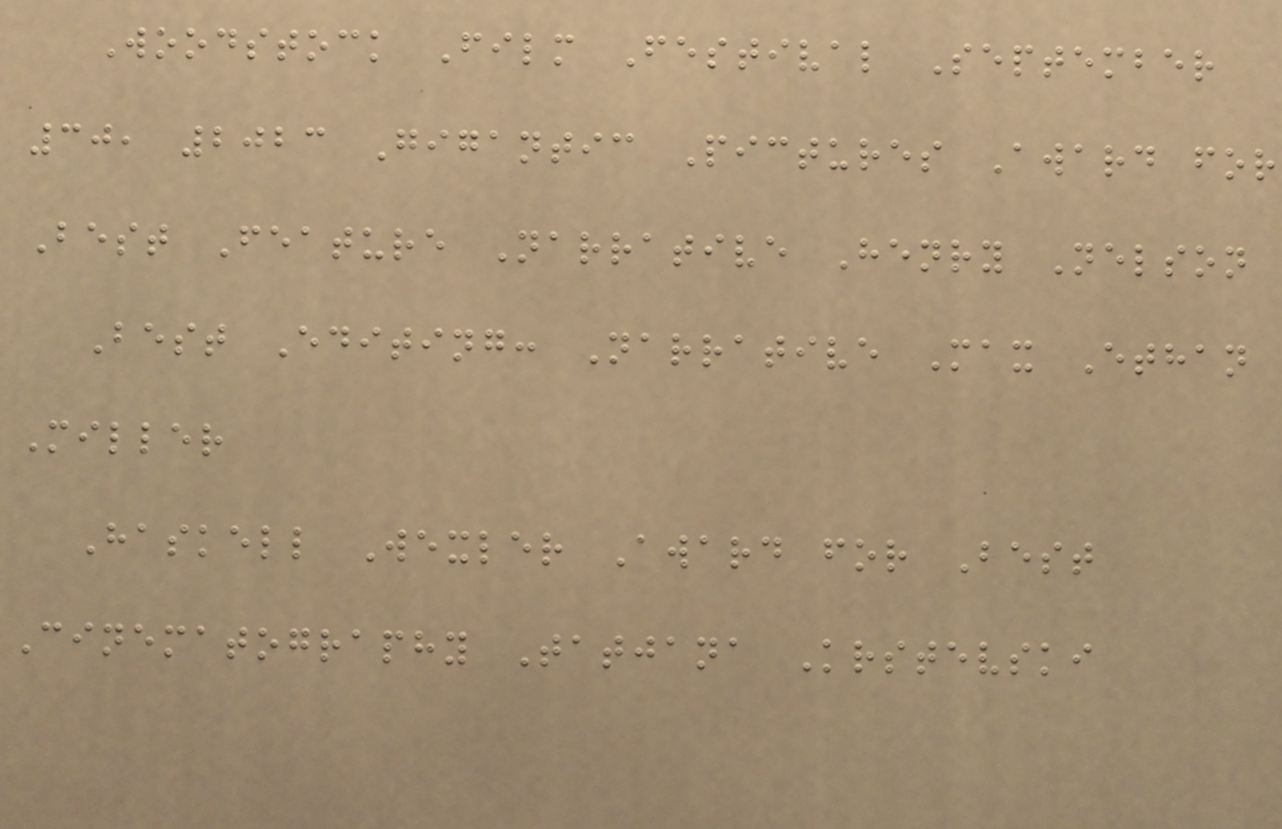Woodstock Film Festival September
30, 2023 Gigantic Pictures Award for
Best Feature Narrative Henry Nelson
Best Editing: Narrative Max Ethan
Miller
Haskell Wexler Award for Best
Cinematography Tatjana Krstevski
